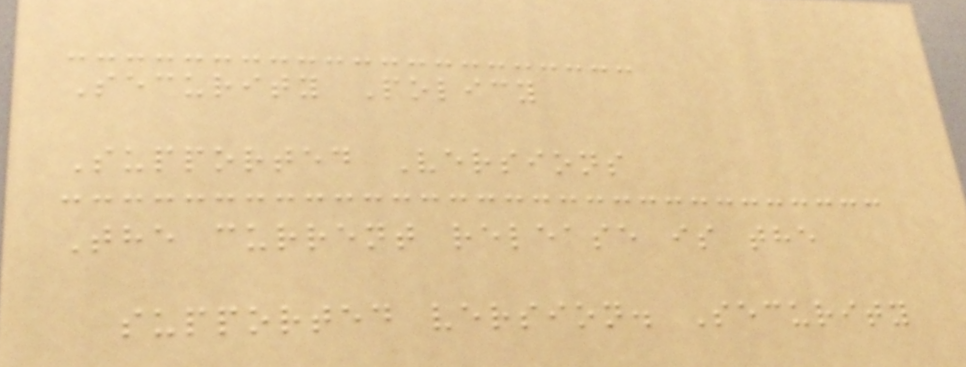Security Policy
Supported Versions
The current release is the
supported version. Security
